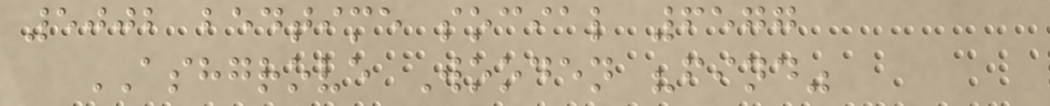5002 bedtime social 6577
ASHGROVE Wooden "find"
